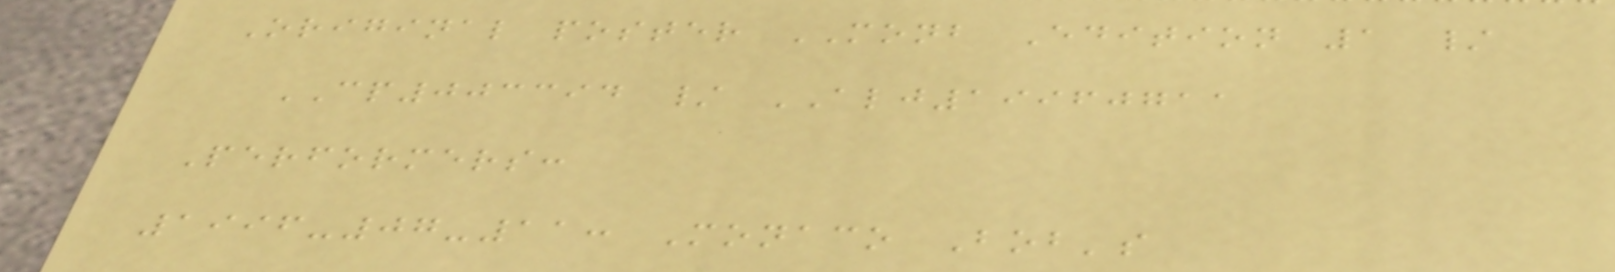Original poster MONB Edition 1 /
CP003394 / ALJ19960711
Performers:
1996-07-11: Monaco Bob's
